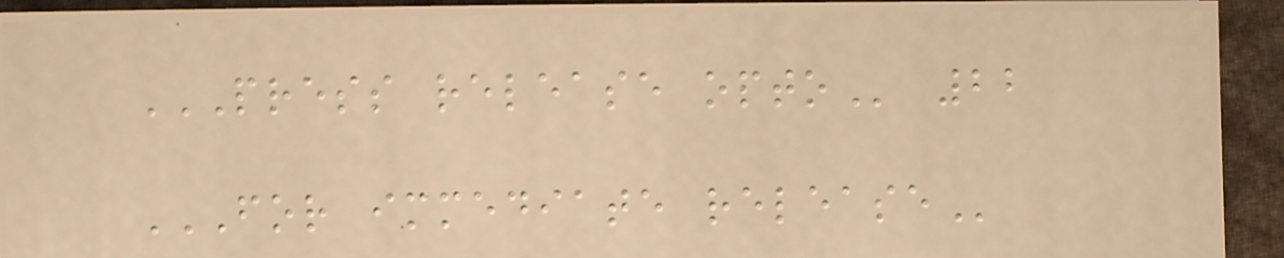PRESS RELEASE OPTO 22
FOR IMMEDIATE RELEASE
